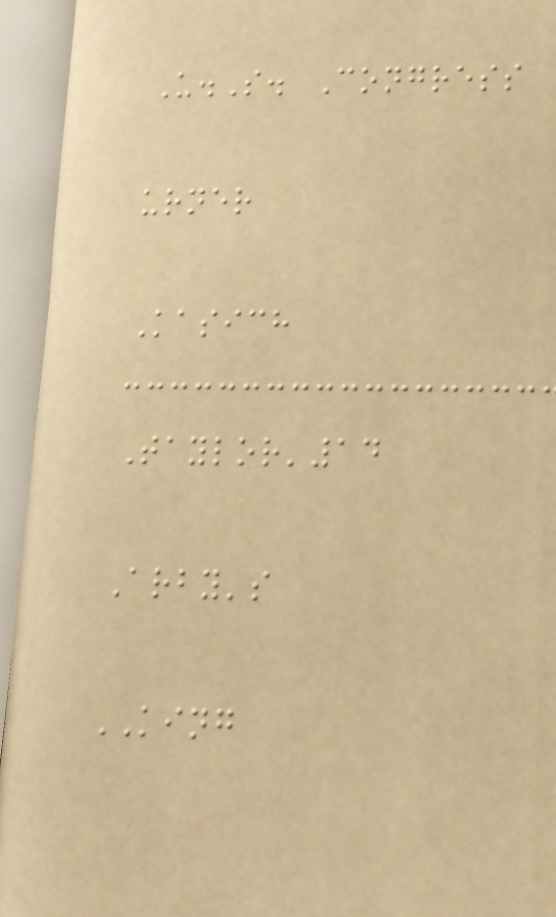U.S. Congress
urner
Kasich
Taylor'14
Arby's
KING
